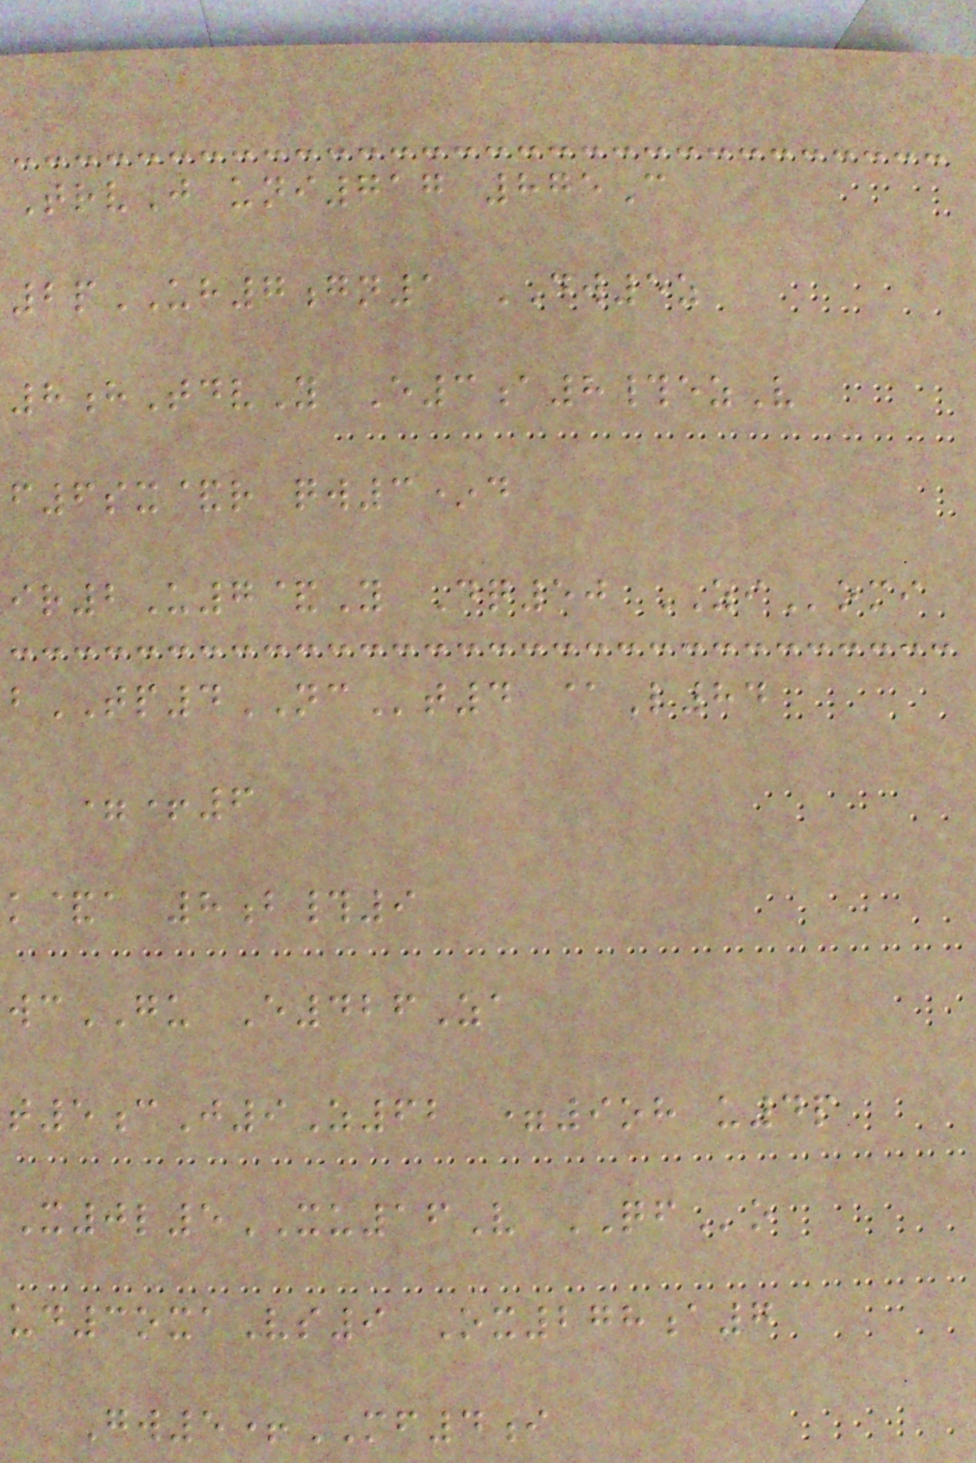TrvJ uni717 875C
2pUH7gn1 DW5z
8hTdvY E3a8#ezV
f6sx&r qw3*d
ir2U7&Y Dq50 ZIomi
bTP4NCt4 @L84
=+6
k&a 8b#9
wcGU E426Za
t5cJ9Z62 =9oh u4p
X0l5XU16V QFo
ud3oxaVs9 Ox278a7
Gw5+MF4i
